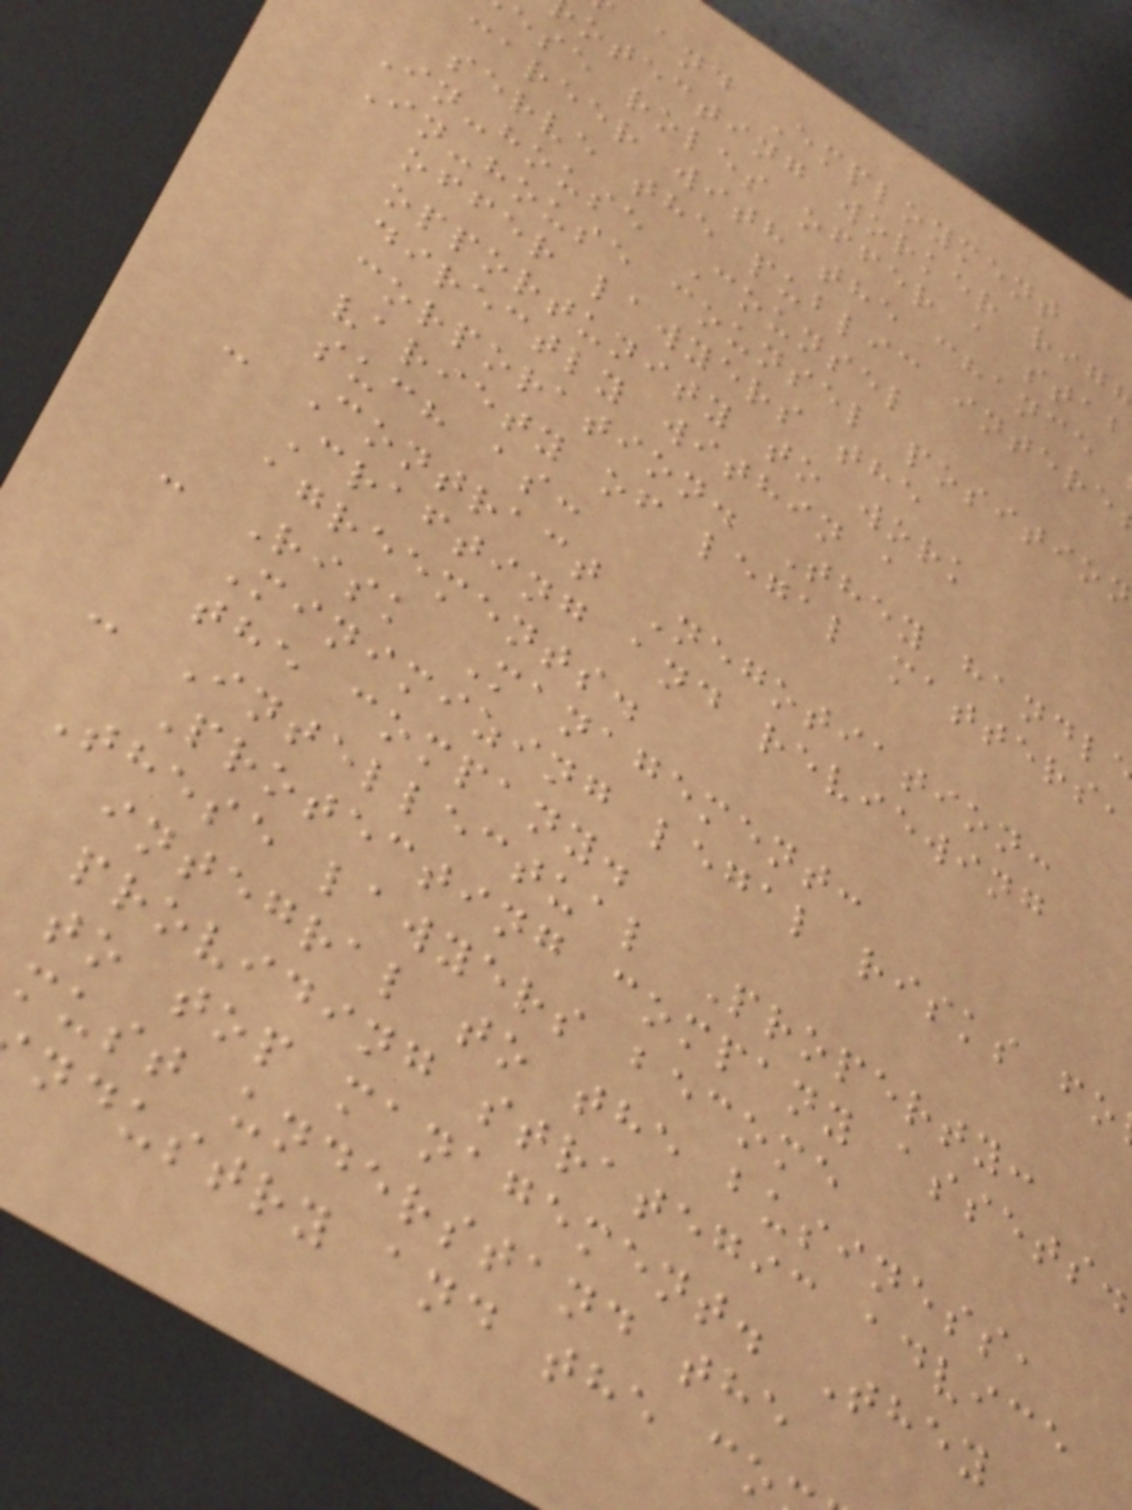and Employment
otecting worker rig
ese roles offer a stab
career with the chance
serve the public intere
In-house Counsel
In-house counsel position
offer lawyers the
opportunity to work
directly within a
corporation. They handl
variety of legal matters,
such as:
- Contract Negotiation:
Crafting and reviewing
agreements.
- Risk Management:
Minimizing legal risks fo
the company.
- Intellectual Property:
Protecting company assets.
These lawyers become
integral to the business,
providing strategic advice
to top management. They
must understand the
ndustry and the co
